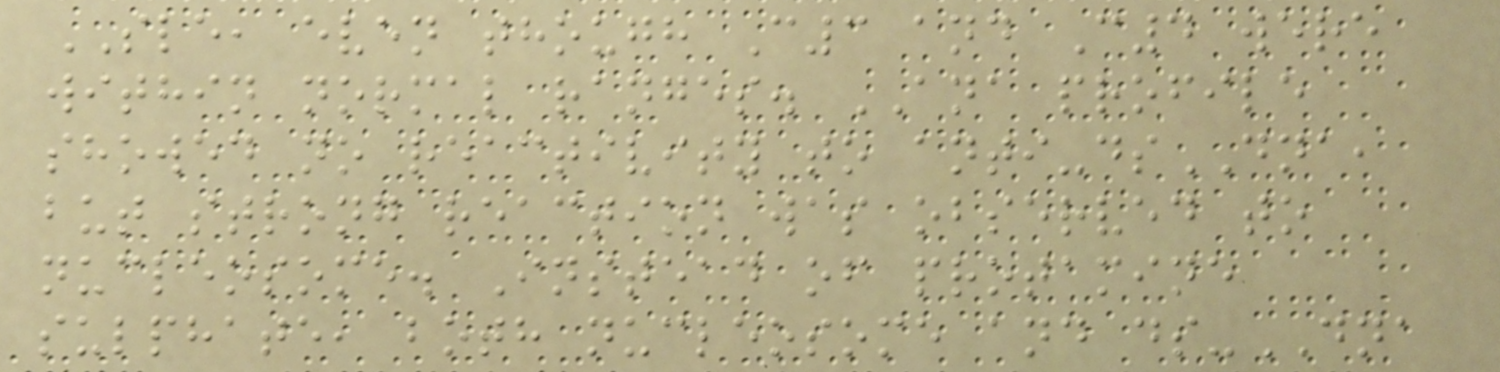SLE, even though C3 and C4 were
within normal ranges. ANA profile
showed no reactivity to anti-dsDNA,
but strong reaction was observed to
nucleosome. Instead of protamine
sulphate, both nucleosome and ds-DNA
